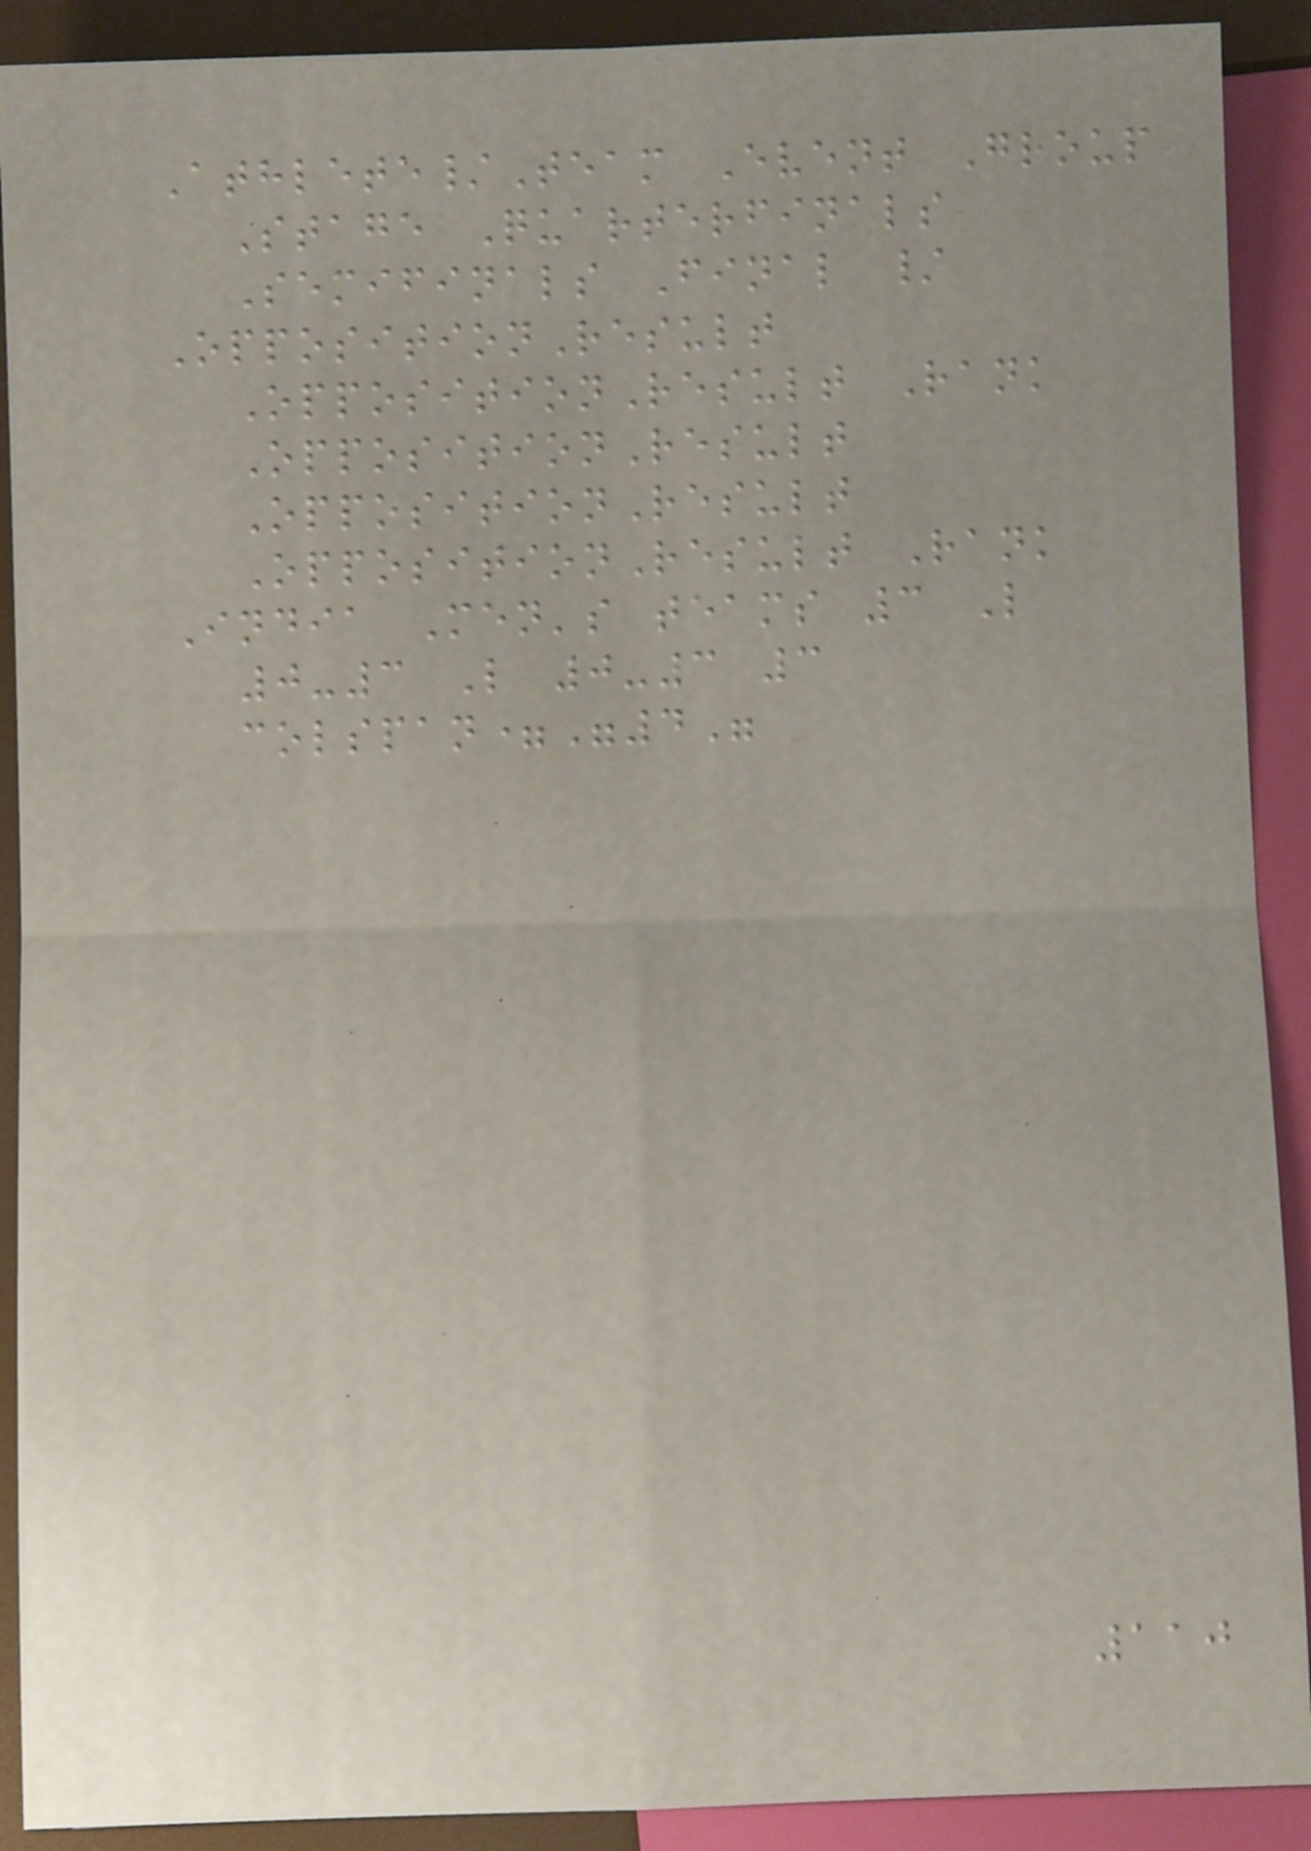Athlete/Team Event Group
Stage Quarterfinals
Semifinals Final /
OppositionResult
OppositionResult Rank
OppositionResult
OppositionResult
OppositionResult Rank
India Men's teams 3 L
0-3 L 0-3 3
colspan="4"
110
